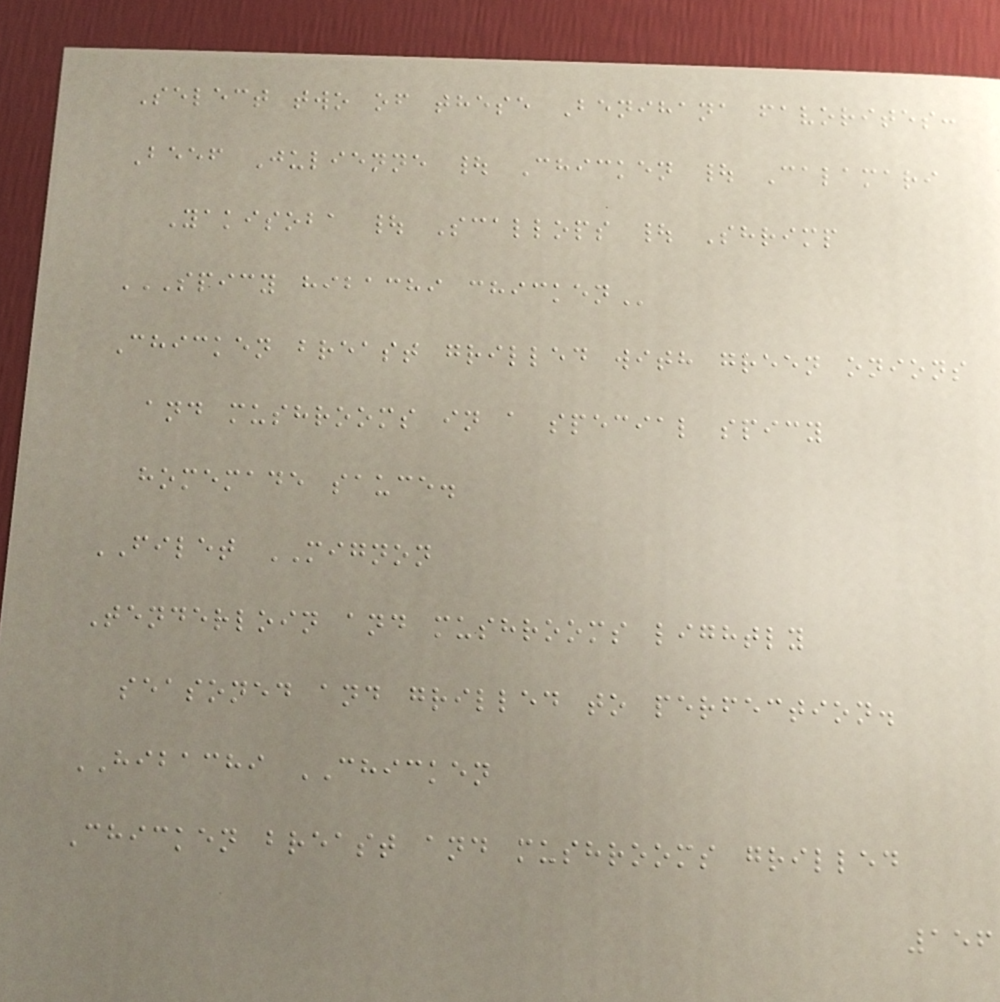Select two of these Benihana favorites:
Beef Julienne | Chicken | Calamari
Yakisoba | Scallops | Shrimp
SPICY HIBACHI CHICKEN
Chicken breast grilled with green onions
and mushrooms in a special spicy
homemade sauce.
FILET MIGNON
Tenderloin and mushrooms lightly
seasoned and grilled to perfection.
HIBACHI CHICKEN
Chicken breast and mushrooms grilled
156
